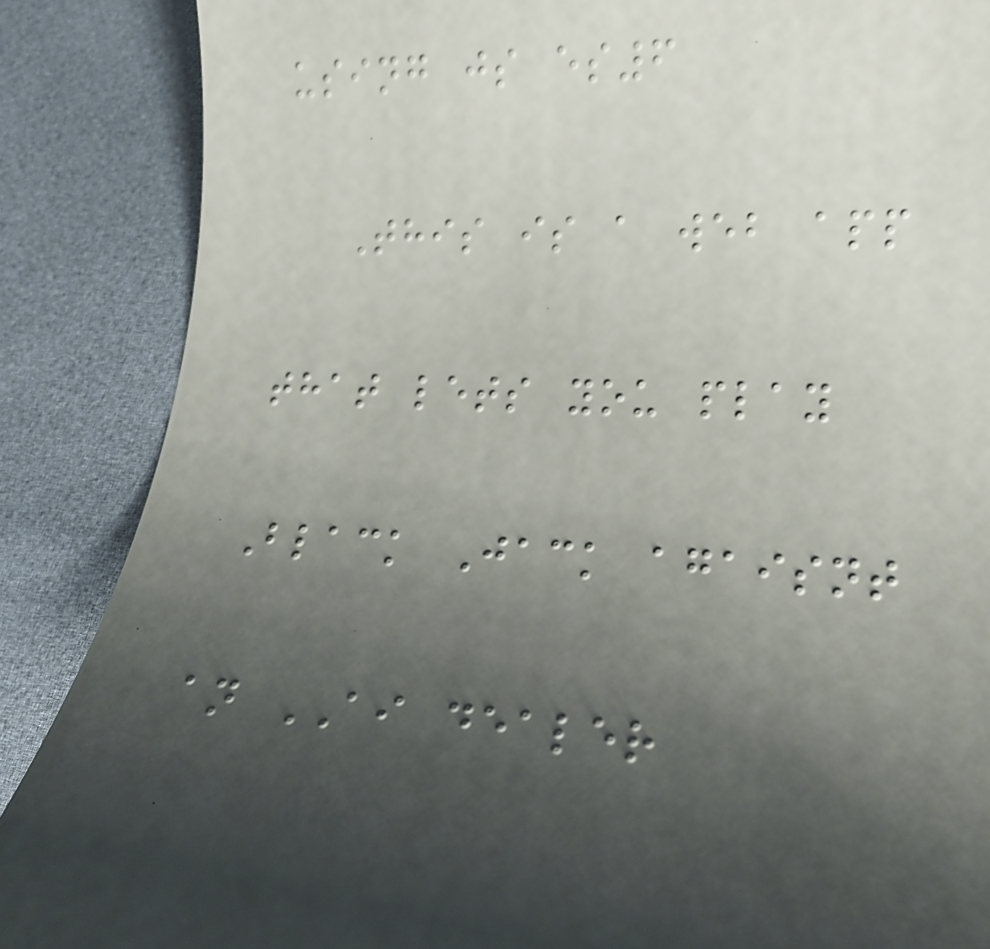using js es6
This is a web app
that lets you play
Black Jack agaisnt
an AI dealer
